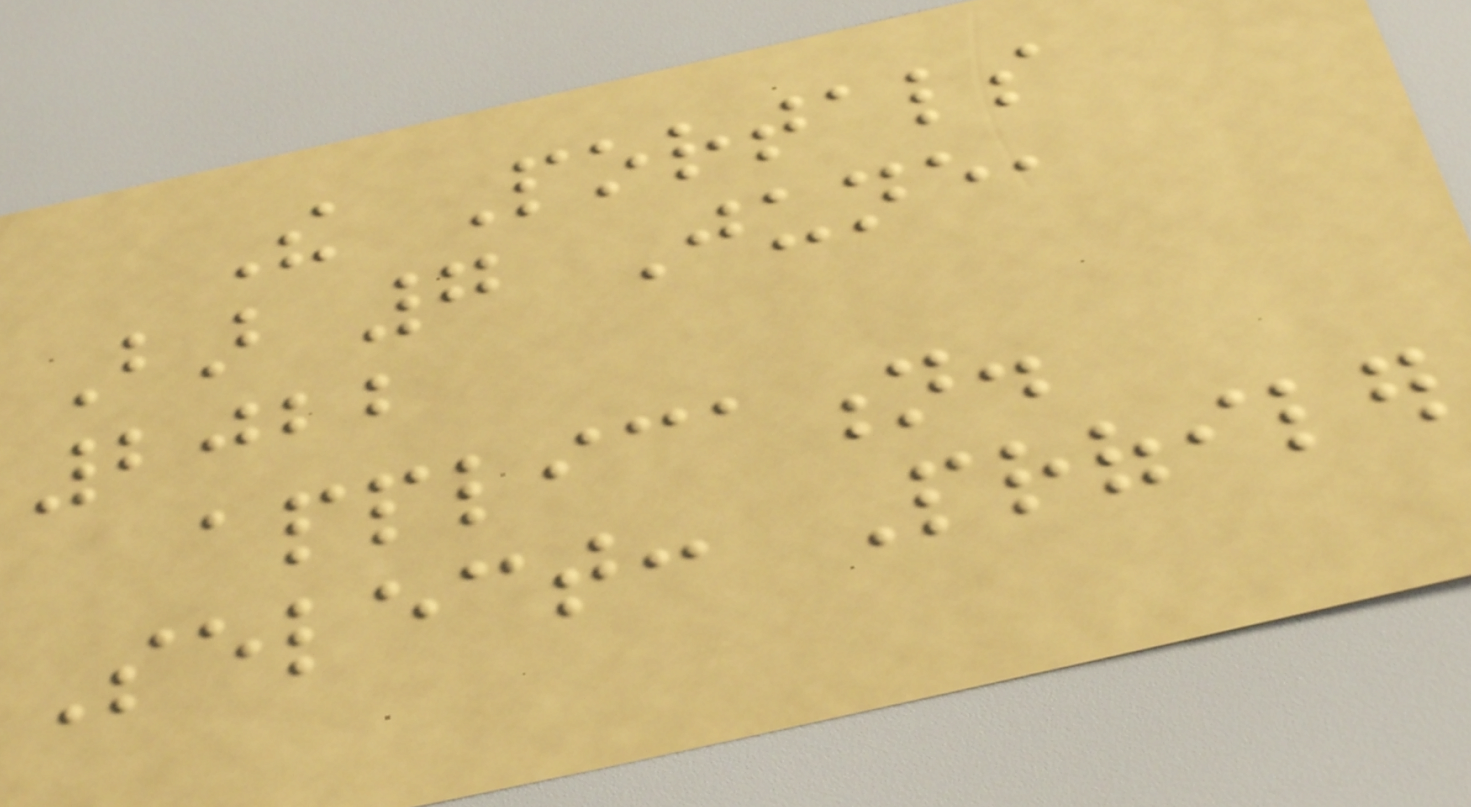The Portals
Bar 7 June,
2022
application.
Select: Profiler
